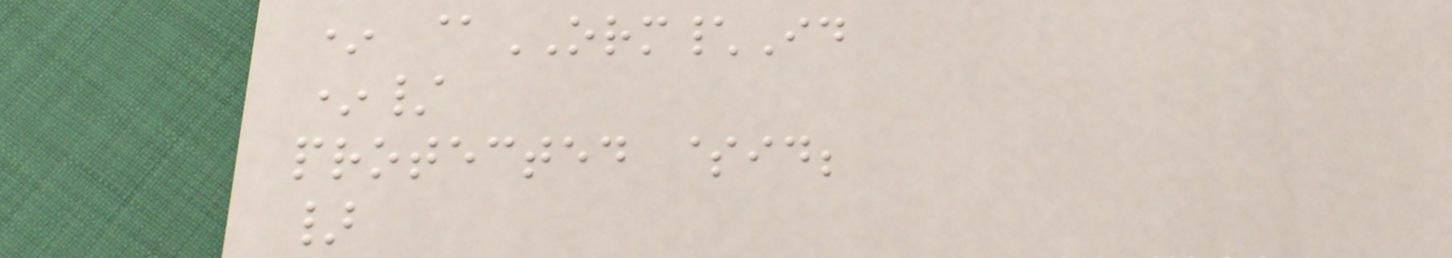* @ORM\Id
*/
protected $id;
}
